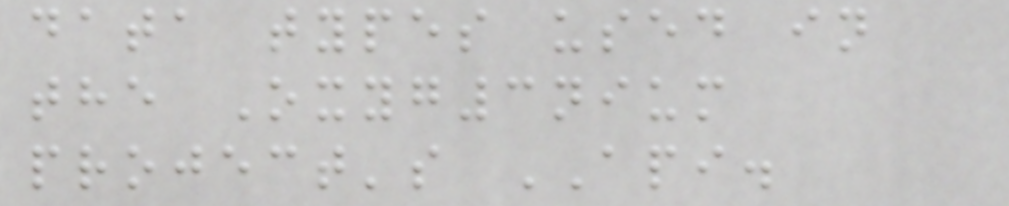data types used in
the Oxyg3nium
project's API.
